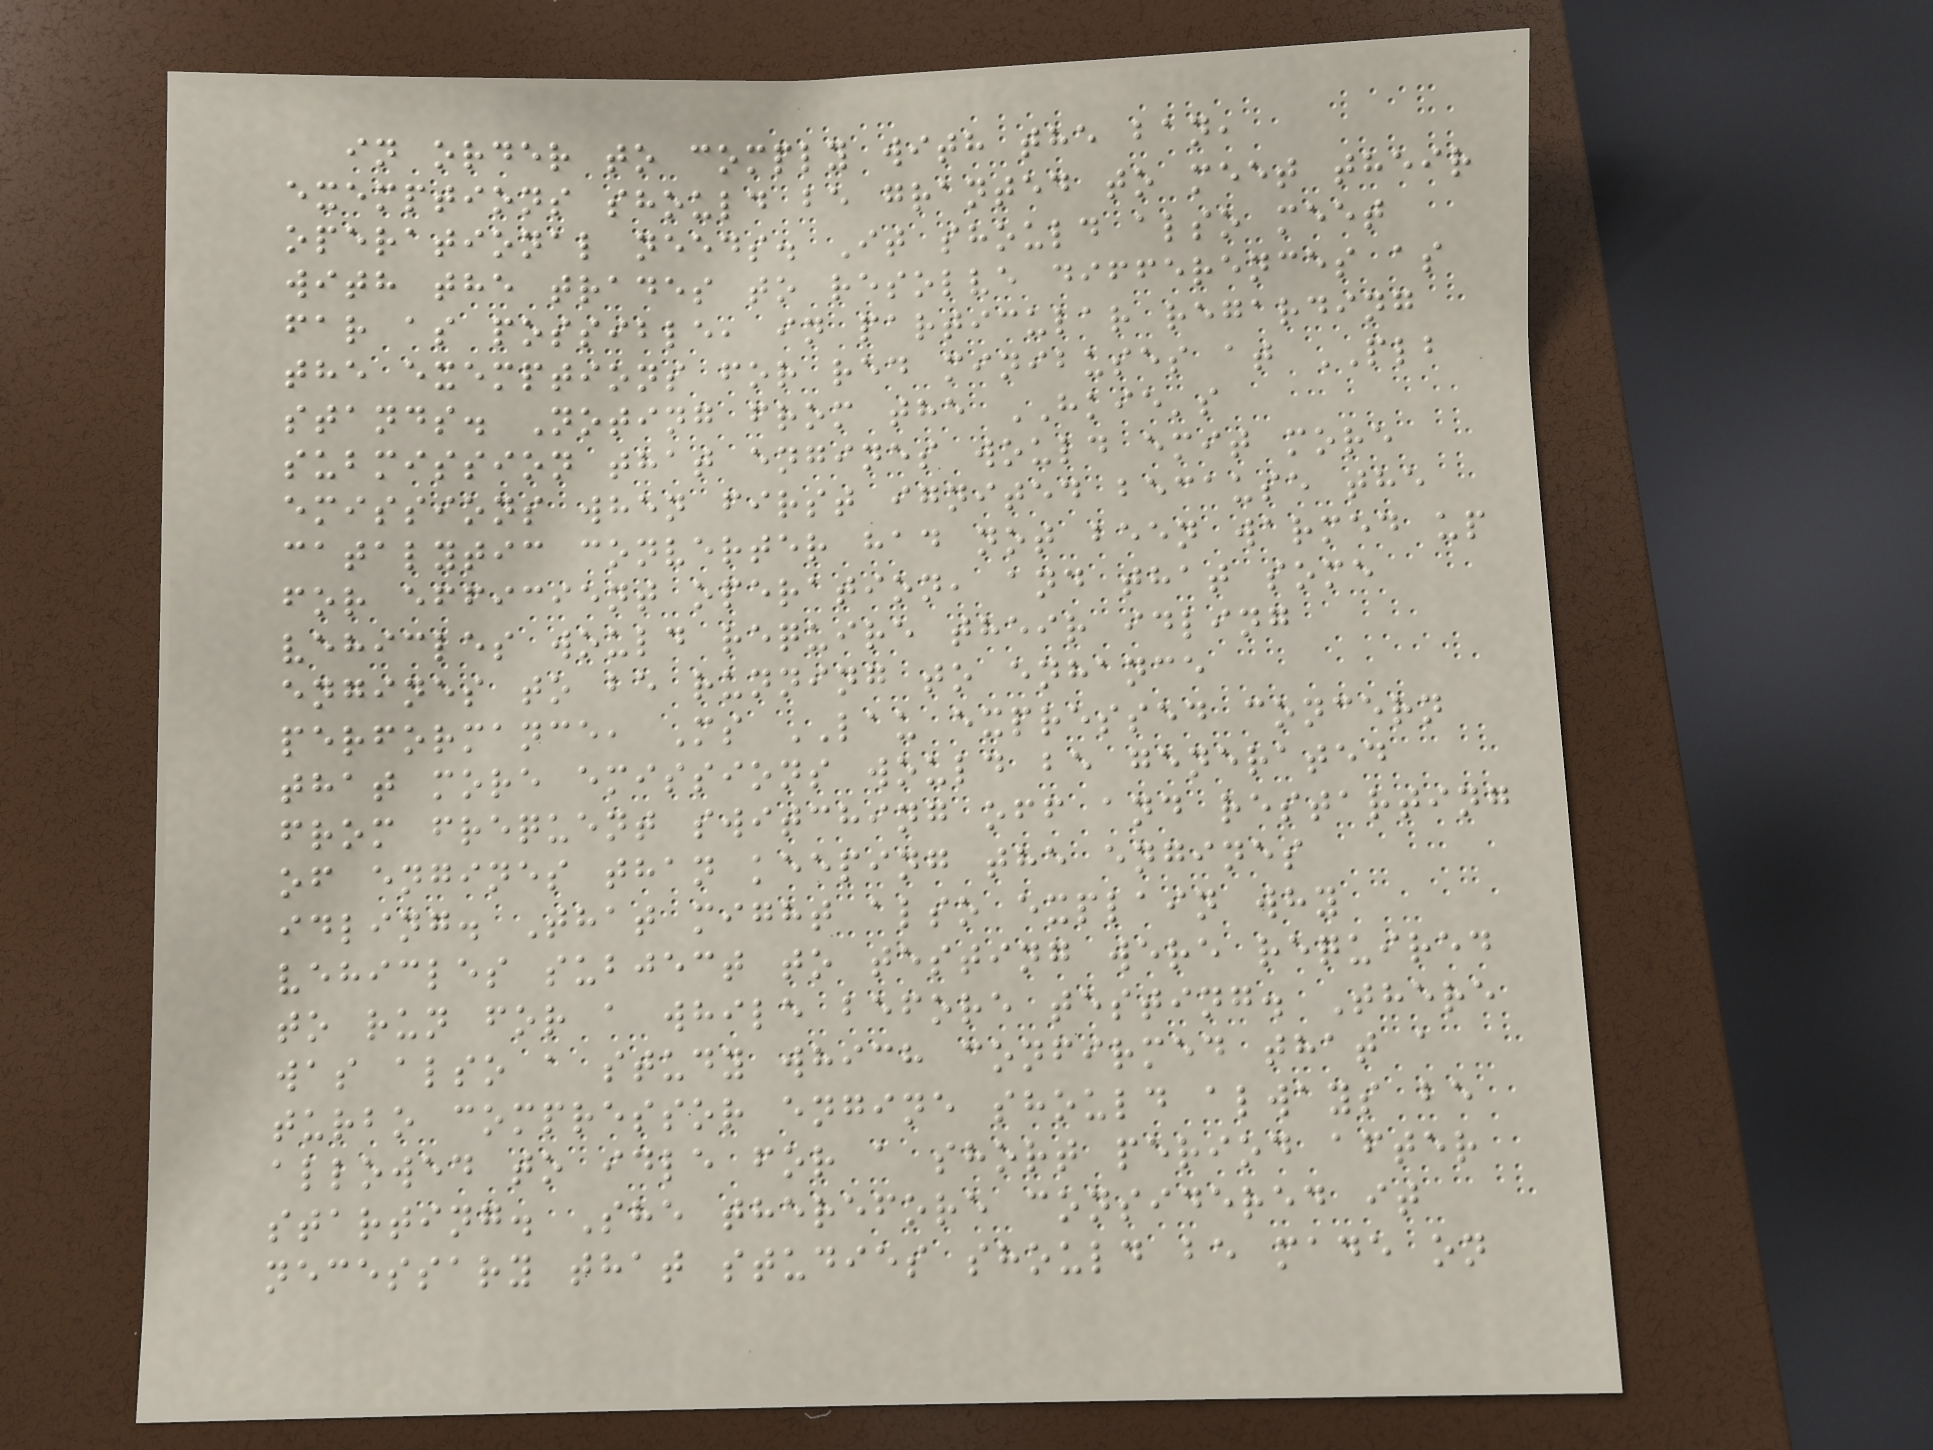in order to comply with the ban,
exemptions should be granted to meet their
operational needs. It should also meet
with the trades to resolve differences as
far as possible, in particular regarding
the exemptions for red minibuses at PLB
stands. Noting from the HKIE's
submission that engines would emit more
emissions when first ignited because the
catalytic converter had not been warmed up
for efficient operation, and that some
vehicles would require their idling
engines to be running to enhance
performance, Ms LAU expressed concern
that more emissions would be generated
from frequent switching off and restarting
of engines than keeping the engines
idling. That might also explain why
vehicles subject to testing were required
to run for a while before testing. There
was also a study which confirmed that a
turbo compressor engine should always be
allowed to idle for a short period after
starting. She therefore considered it
necessary that studies should be made on
